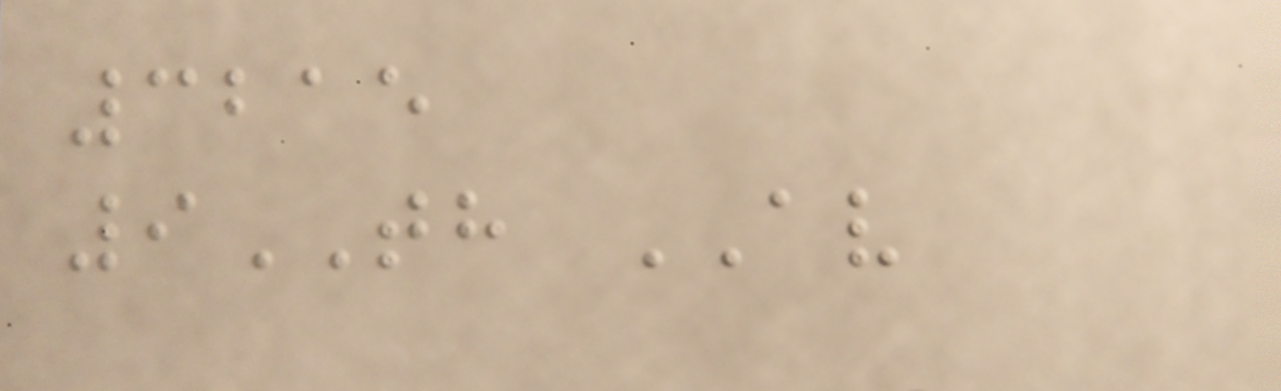3215
9TH AV
